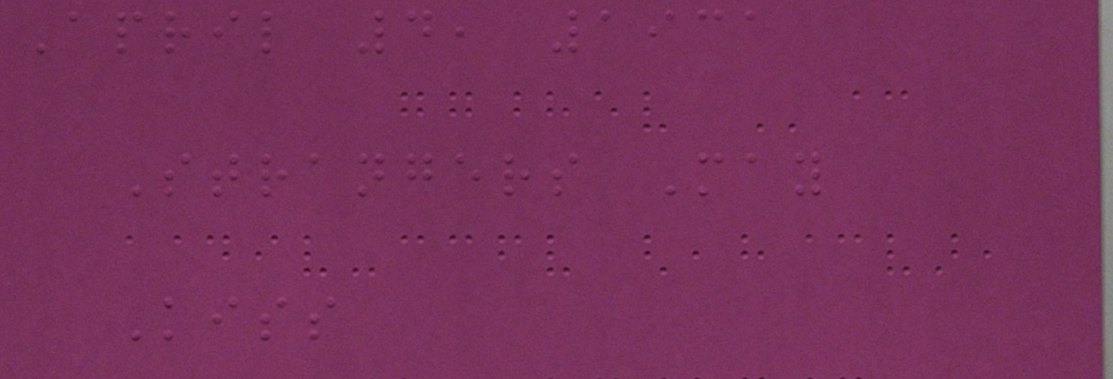April 4, 1931
Strangers May
Kiss
